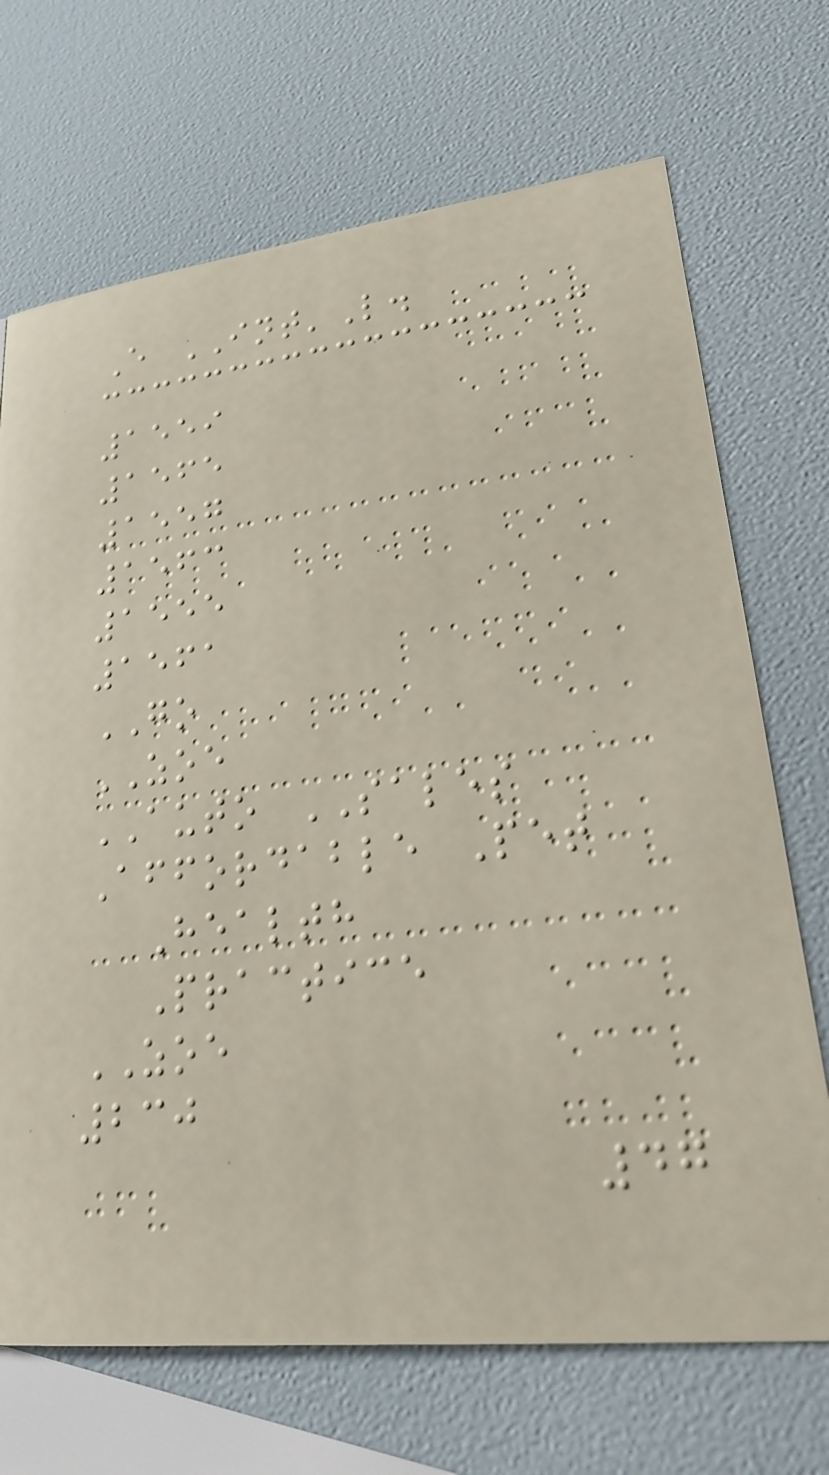E INT'L.
1559
1565
1557
1563
1555
1561
GO
ZOE
AUTO SALES
Affordable Pet
Health
Practice
ZOE
230
47
